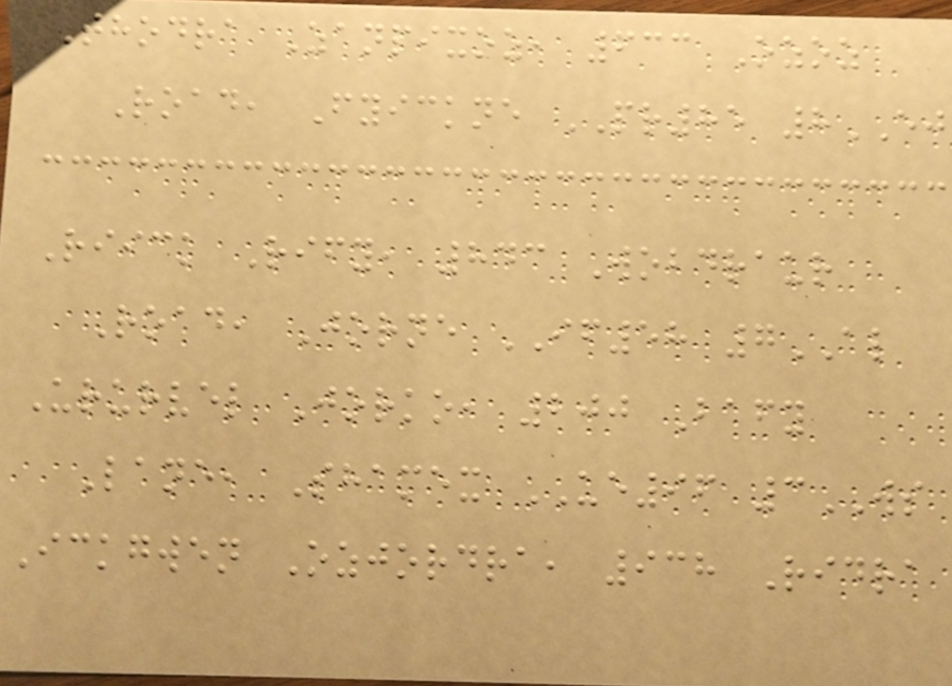Thodra Zanpixoz, 633 Ozoz
Road, Fyickne PR85 8EJ
Riick Rify, 843 Wobdraur
Road, Jorne IF58 7AL
Ururvel Jorko, 200 Bafy
Lane, Shamex UE96 3WS
Ickgwen Ozjordra, 938 Ridra
